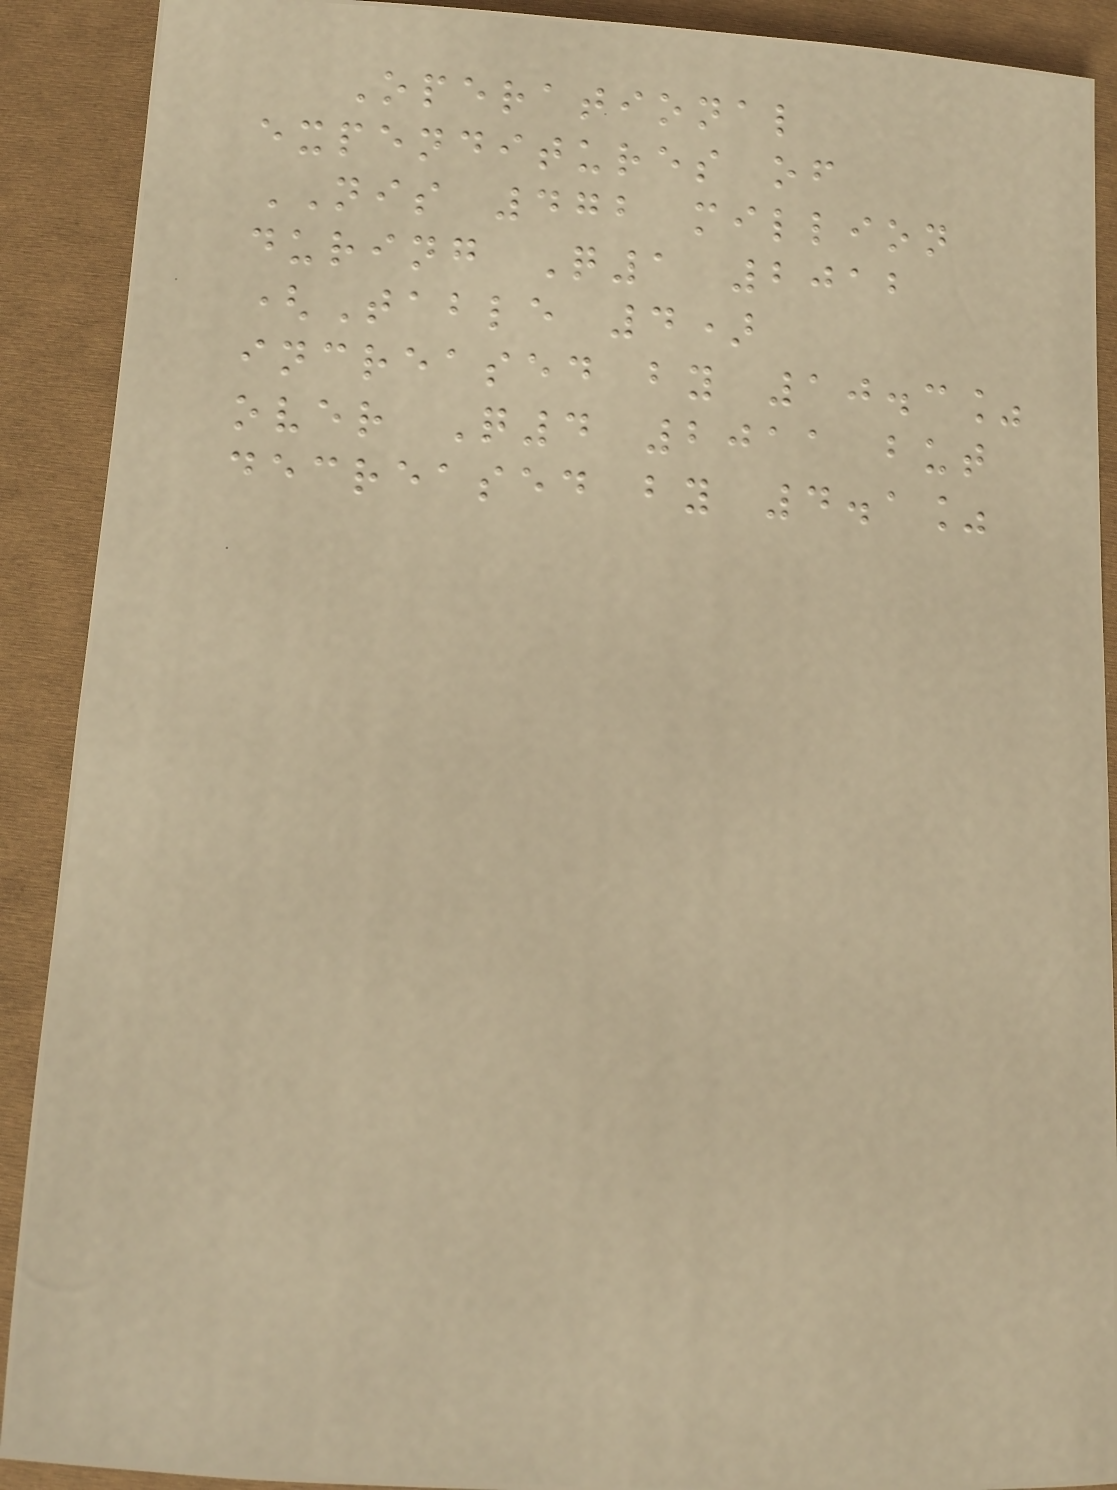Operational
expenditures of
NIS 472 million
during Q1 2012
(Table 4)
increased by 10.3%
over Q4 2011 but
decreased by 4.1%
